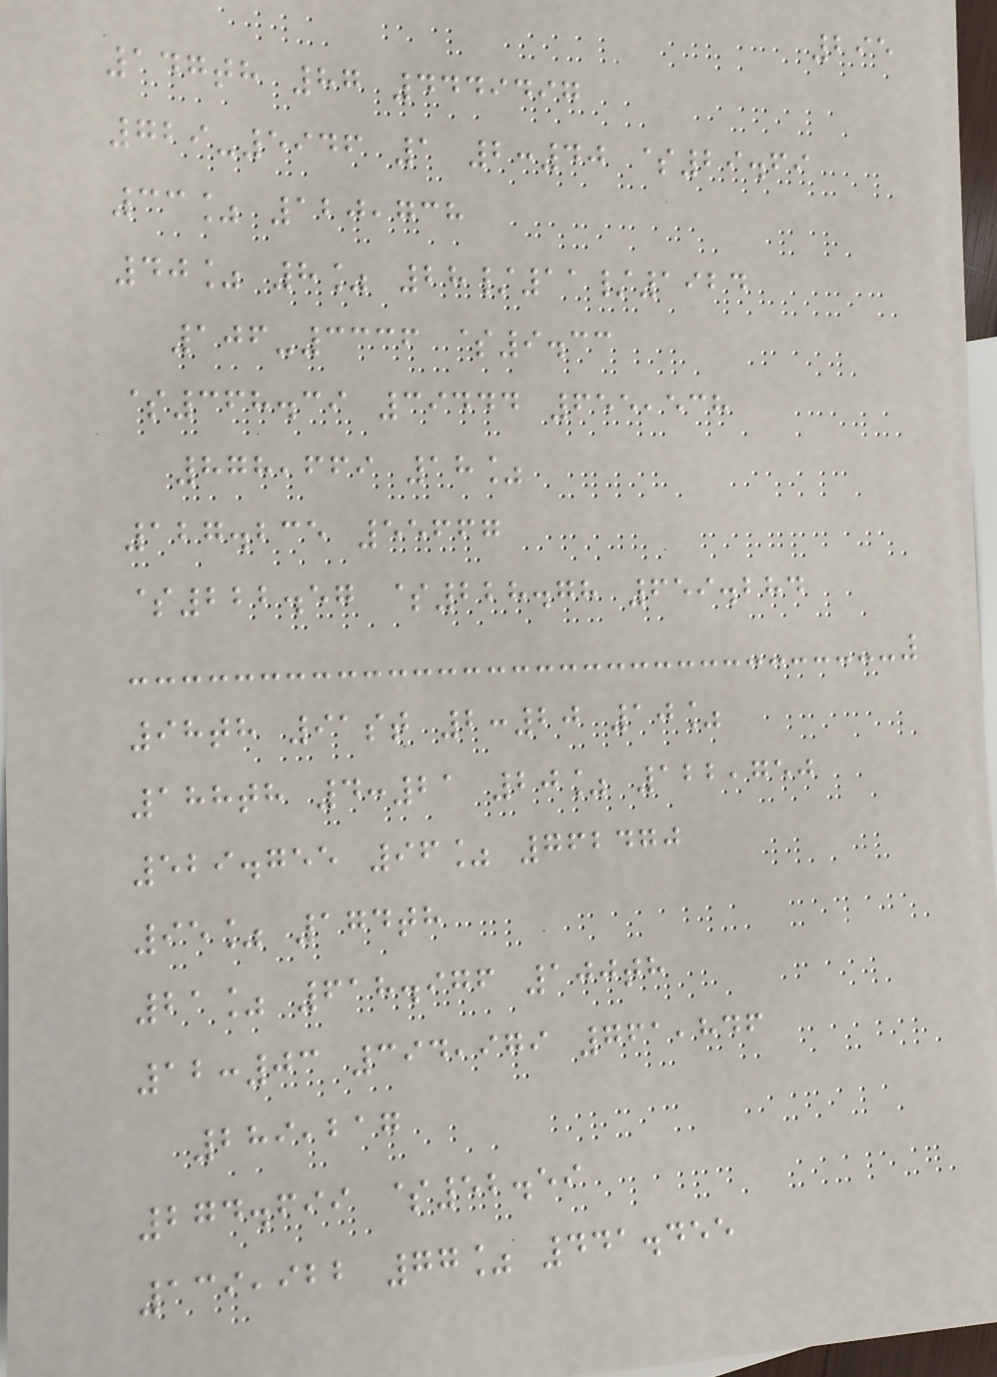295
147th 87 4449497
729-5946 1 2:40 $29.69
33% 120,738
40% 8% 28/11/1924
106-3336 $9.33
$368.39 39444 655,538
878,669 18%
127.235 55667
$222.57 $228.78 659.284
98th 91st 2:20 10%
188th 4:21 20% 122,750
529.755 96% 762470
95% 174th
21% 618.976 100th
12:03 394,979 761,846
289,217
274.699 $52.59
139,922 77% 441.455
